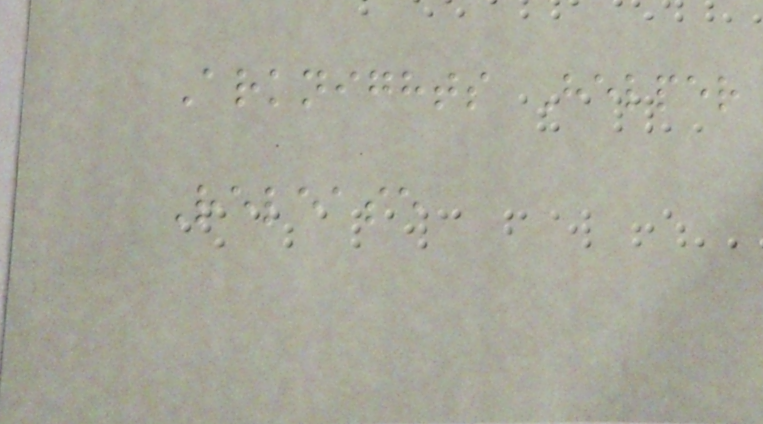Arknights Helper
Release
